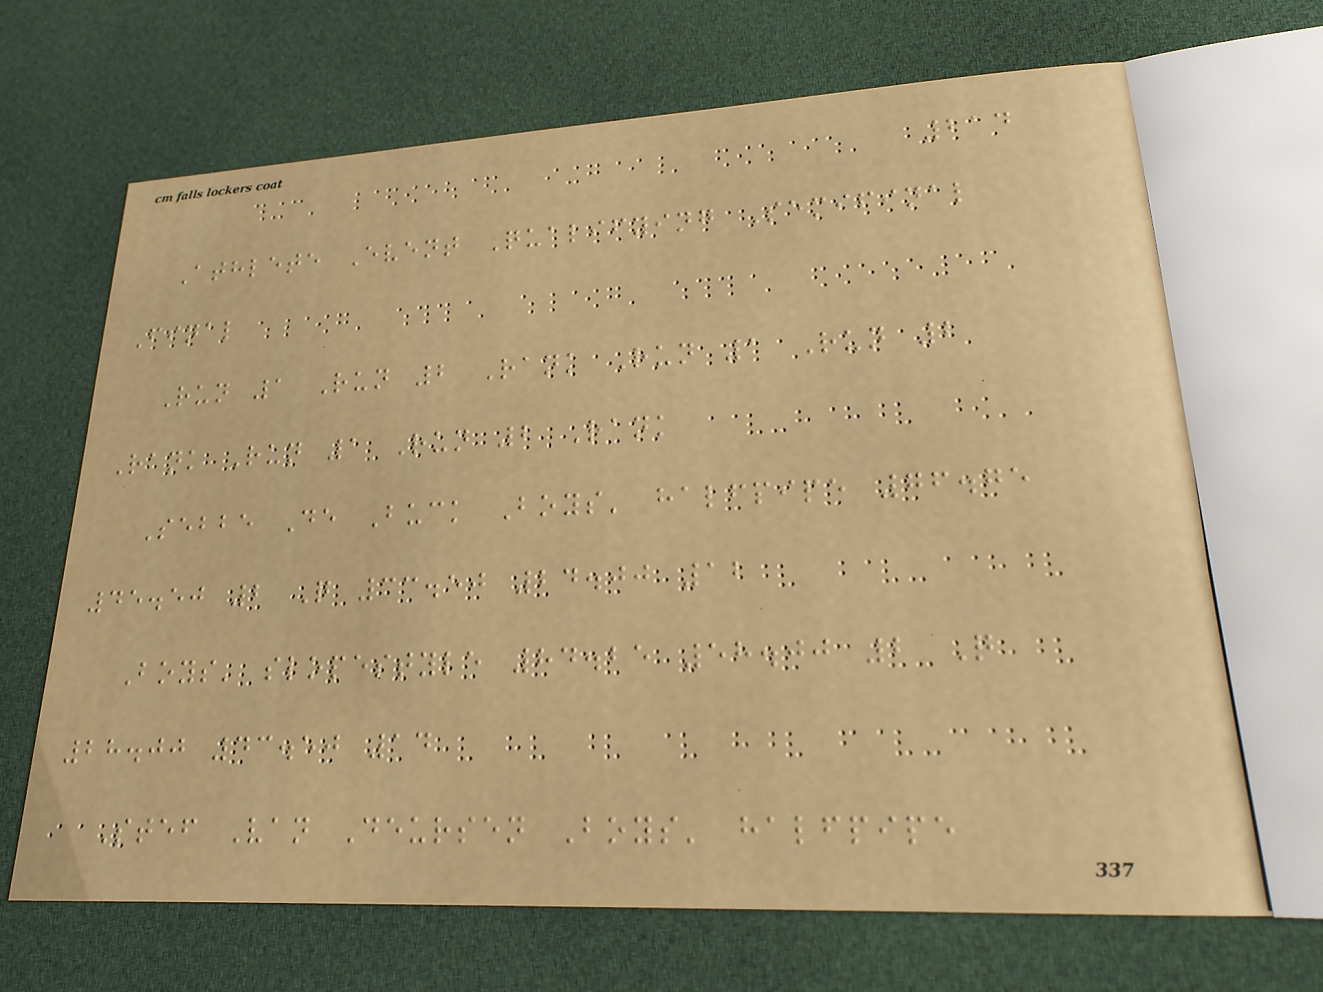214
Athlete Event Qualifying Semifinal
Final
Run 1 Run 2 Rank Run 1 Run 2
Rank Run 1 Run 2 Rank
Sebbe De Buck Boys' halfpipe 76.75
45.50 2 Q 33.50 24.00 12
Boys' slopestyle 84.25 58.00 2 Q
28.00 43.50 14
Stef Van Deursen Boys' halfpipe
